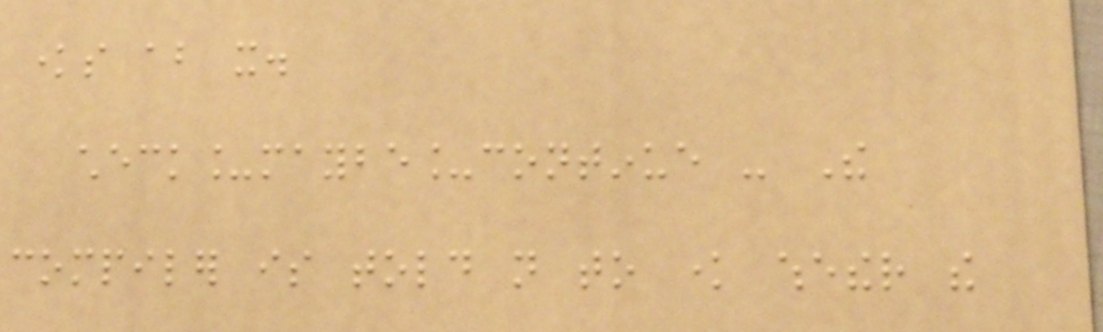knows about it.
check_maybe_continue - The
compiler is told not to know whether the
